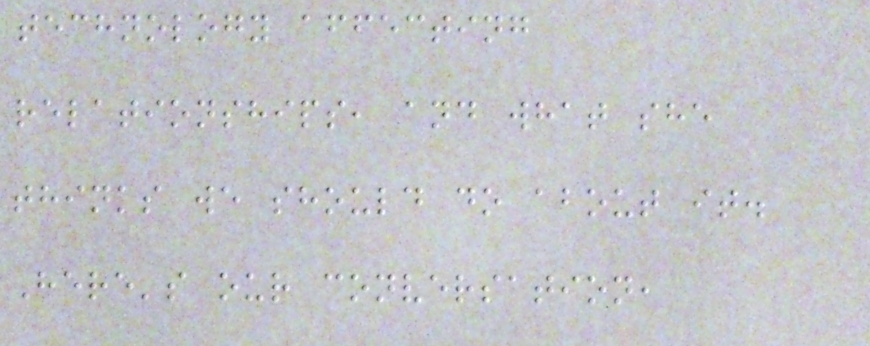technology affecting
relationships, and what she
thinks we should do about it.
Here's our conversation,
